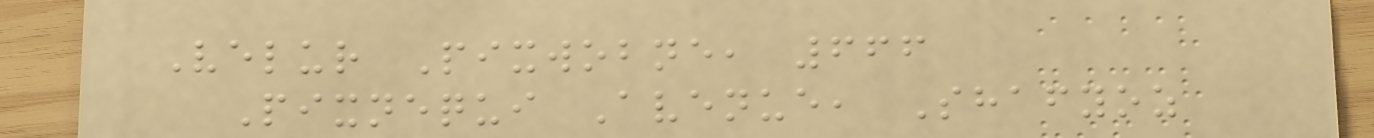Velur Pixwobne, 666
Pixnequi Avenue, Shafyoz
